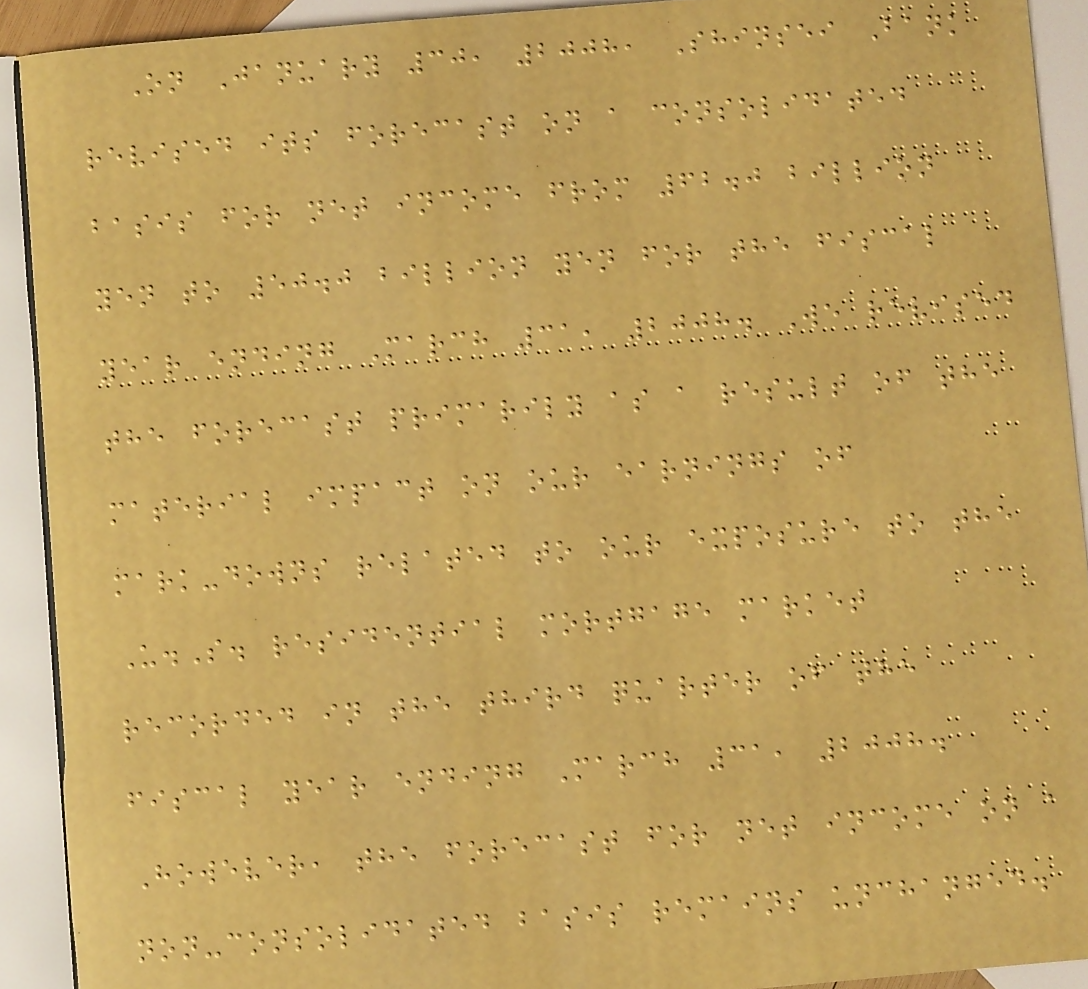On January 30, 2008, Shinsei Bank
revised its forecast on a consolidated
basis for net income from 62.0 billion
yen to 50.0 billion yen for the fiscal
year ending March 31, 2008. We revised
the forecast primarily as a result of the
material impact on our earnings of
mark-downs related to our exposure to the
U.S. residential mortgage market
recorded in the third quarter of the
fiscal year ending March 31, 2008.
However, the forecast for net income on a
non-consolidated basis remains unchanged.
